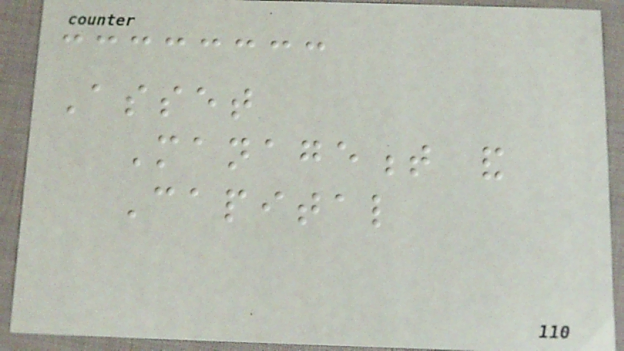Asset
Management and
Capital
